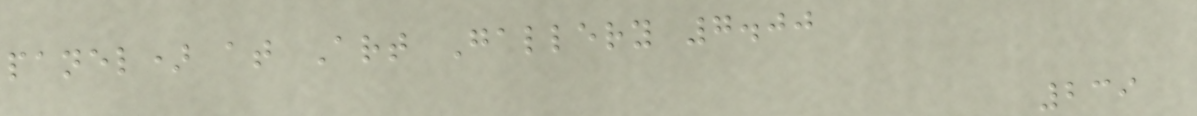panel) at Art Gallery 7.00
239
